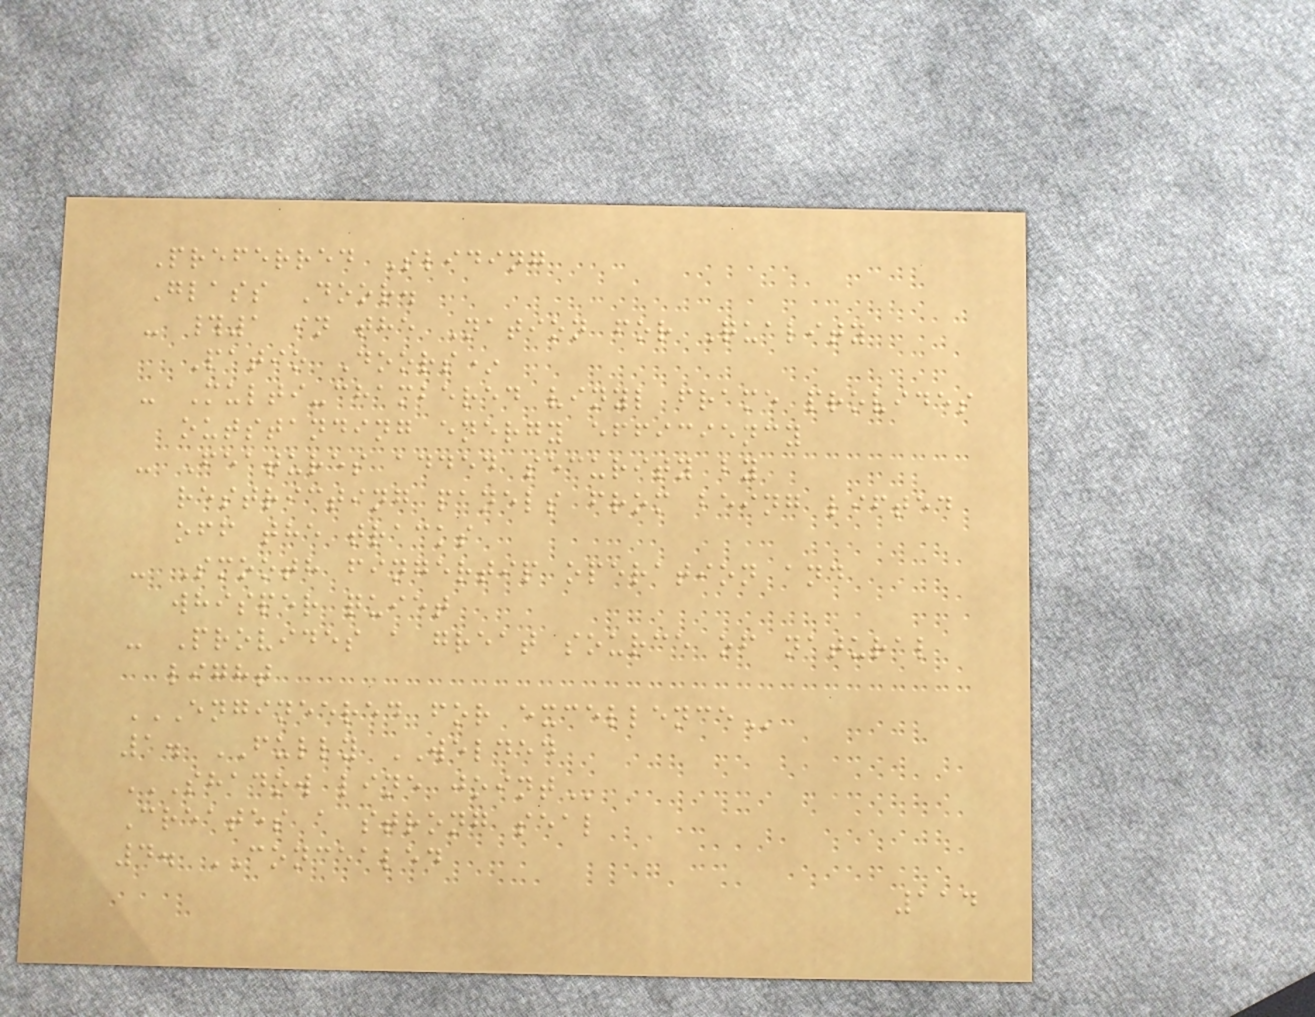Preferred Sliding
Glass Door.
- #1 in the Nation for Quality
Patio Doors*
- Multi-chambered vinyl frame provides
outstanding energy efficiency
- Features added security by
restricting panels from being lifted
off the tracks
- Smooth fingertip operation and
whisper quiet
- Provides a great source of natural
light
ENGINEERED FOR EXCELLENCE
1. FULLY WELDED
SHADOW LINE JOINT
Creates a strong seal
4. CONCEALED
114
